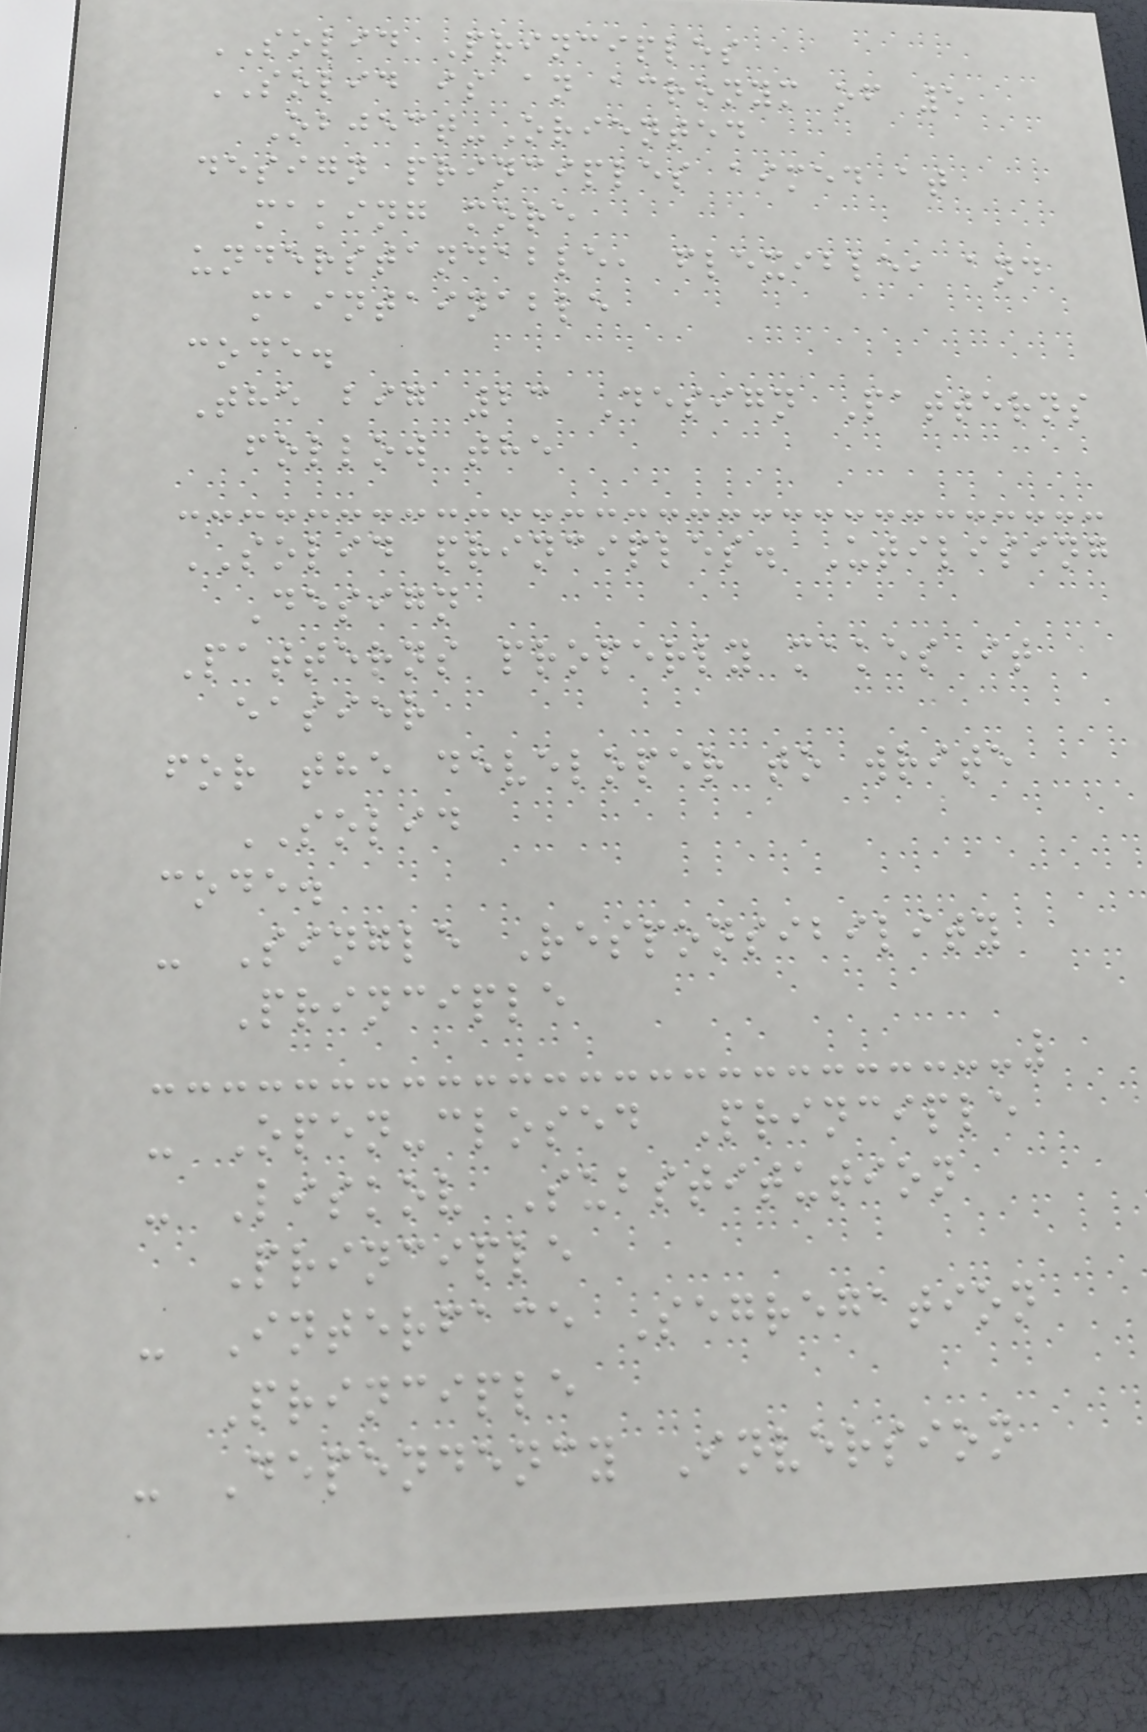SOLID Principles
SOLID is an acronym of 5
Object-Oriented
design principles aimed at
making more
understandable, flexible, and
maintainable
code.
The big 23 Design Patterns
follow the
SOLID principles. Utilising
Design
Patterns properly makes it
easier
for the developer to write
SOLID
code.
- Single Responsibility
Principle
- Open-closed Principle
- Liskov Substitution
Principle
- Interface Segregation
Principle
- Dependency Inversion
